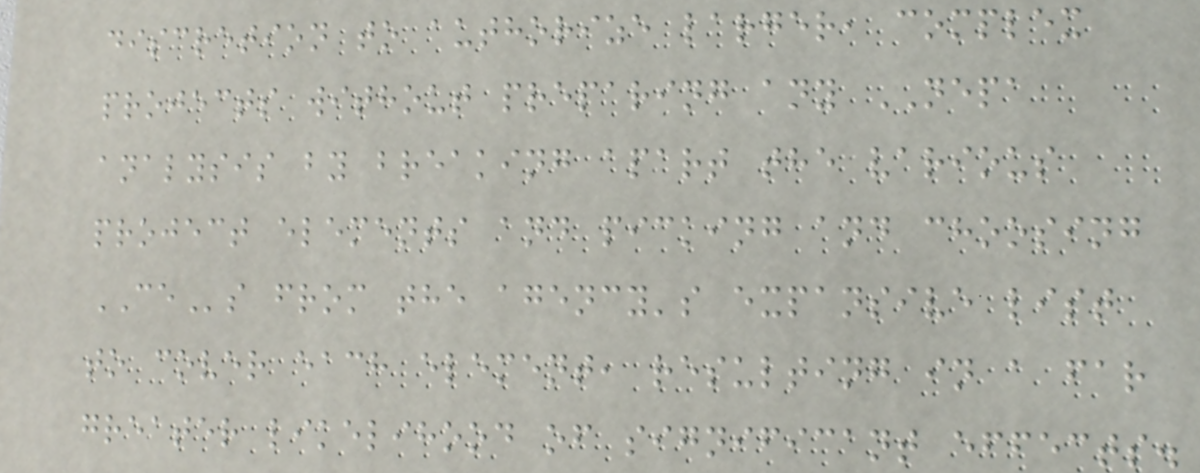discretion to authorize larger, complex
projects without preparing any NEPA
analysis by breaking apart the various
project elements and picking and choosing
CEs from the agency's expansive list
to cover each element, resulting in a far
greater likelihood of significant effects.
